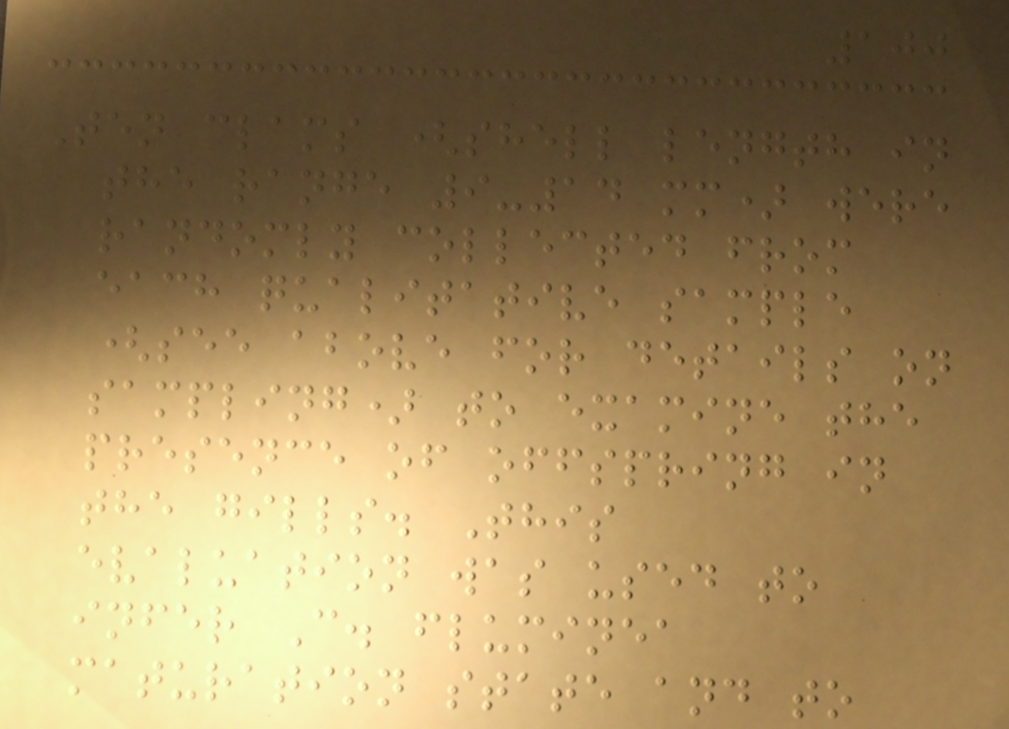100
Ten clams (shell length in
the range 9-14 mm) were
randomly collected from
each qualitative sample
(see above for details on
sampling) to examine the
presence of offspring in
the gills. This
evaluation was used to
infer C. fluminea
maturation state and to
